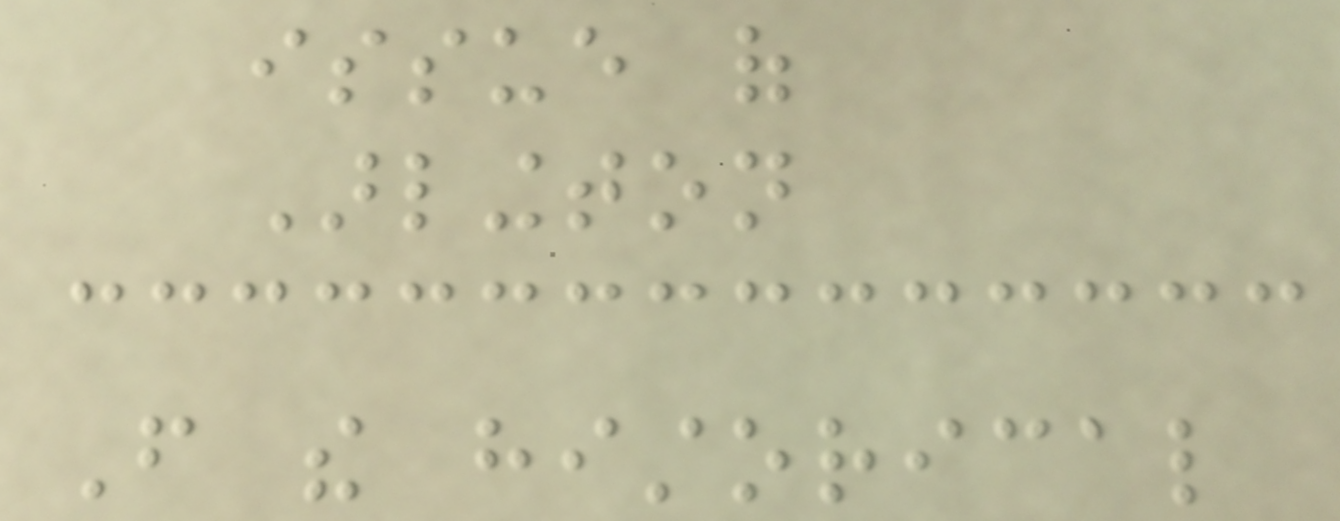issue of
Arlington
From the historical
